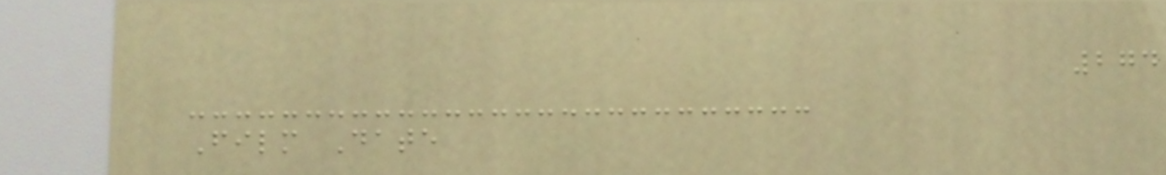274
Film Date
